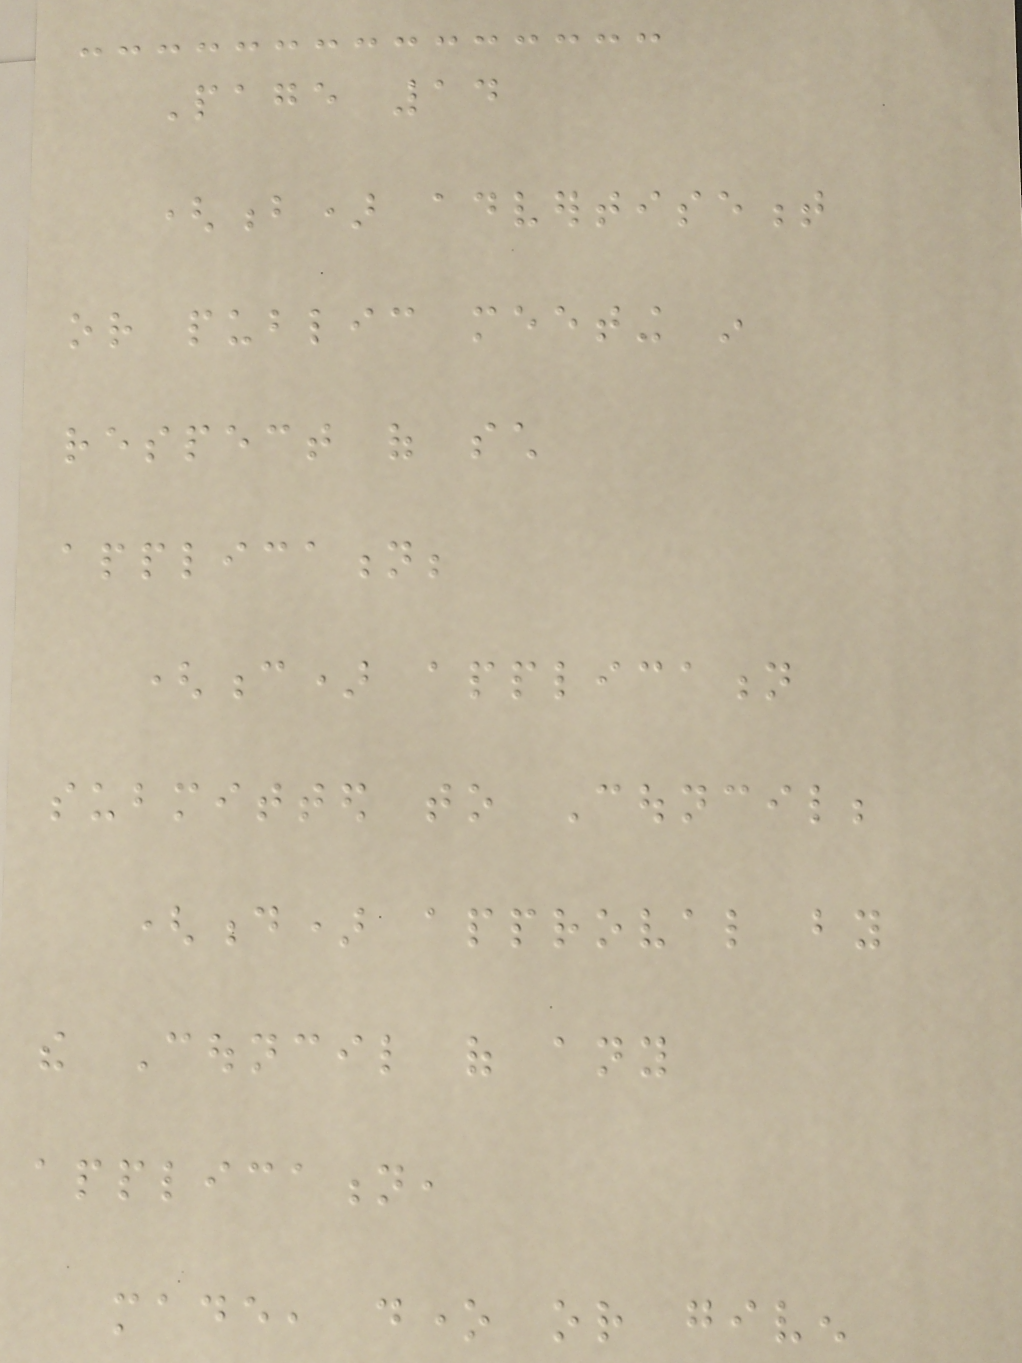Page 14
(b) advertisement
or public meeting in
respect of such
application;
(c) application
submitted to Council;
(d) approval by
the Council of any
application,
made, done or given
